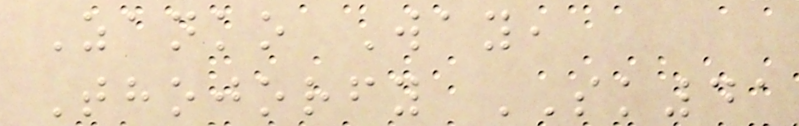Zanko Way,
Thojorfy SK41
